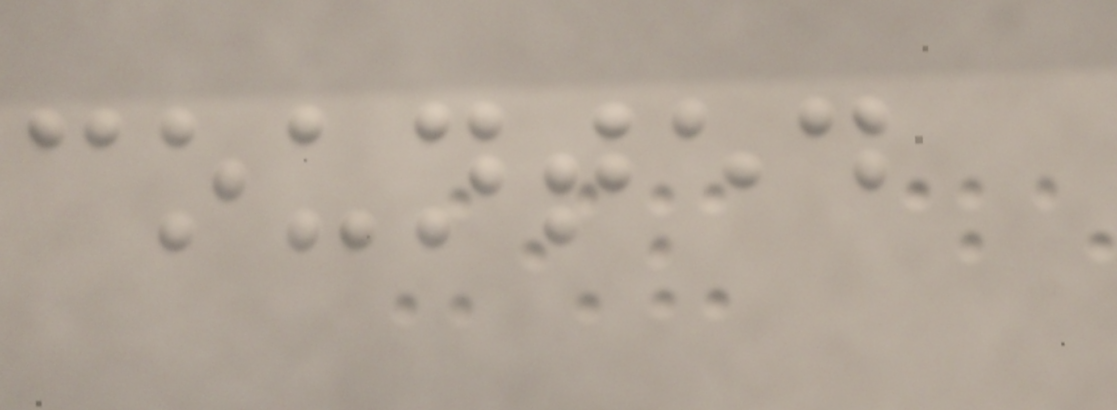counted
